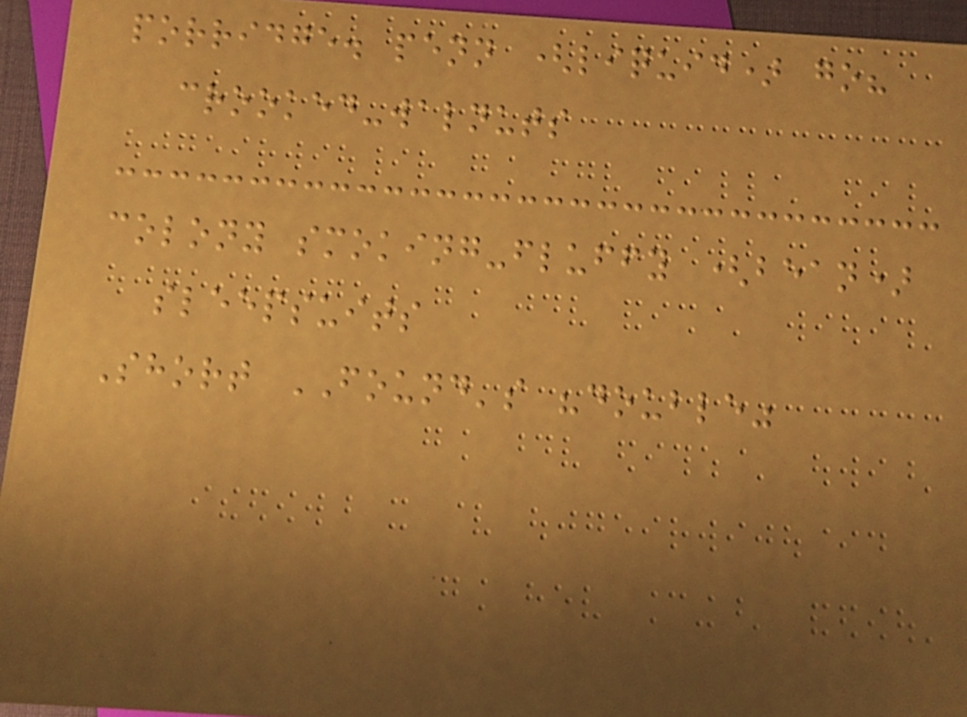porridge. penn (liquid) go?
crooked-walnuts
colony smoking-fluffy (bean)
sleepsuits
Short FOUND's "double"
